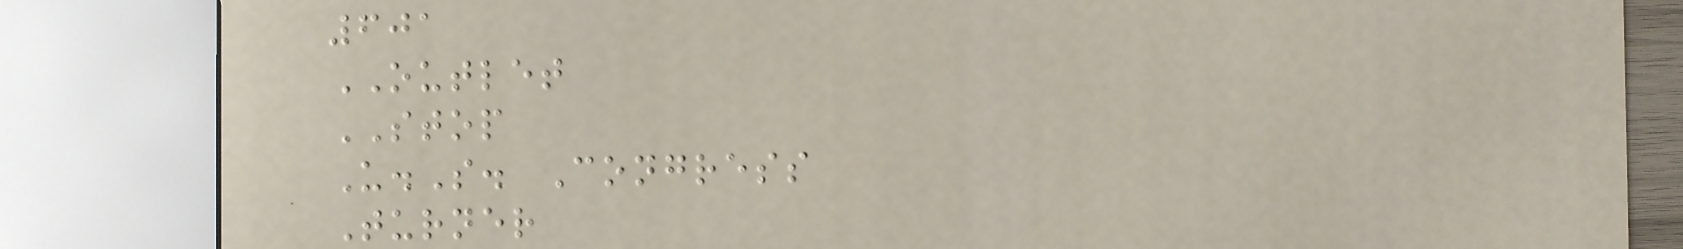601
OUTLET
STOP
U.S. Congress
Turner
